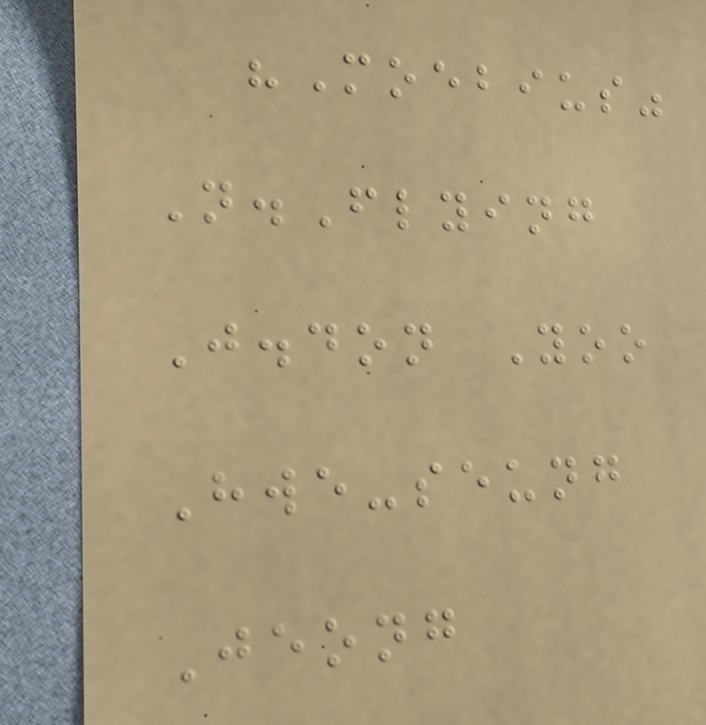"Moebius"
N.Flying
J.don Yoo
Hwe-seung
Jeong
